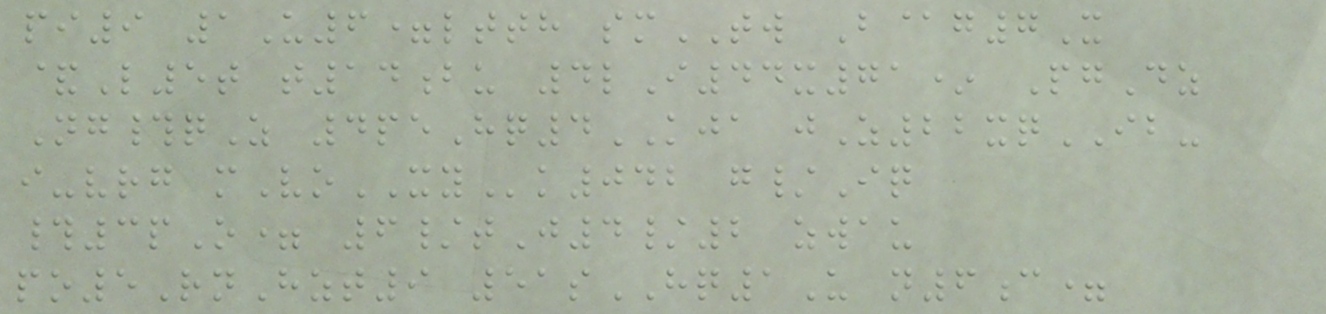pi9 1U6=ltth smTW B@g7X
&L5t t14bu 4lI44x71* PgDz
Ng#qZ 4peHq4KJA jZ22xqIB-
i-vrg mVoXYk042 g/Iq
#3pO= 6/tJ4/2 zwau
po5RnHzt9 51sHQ1U n6c=
